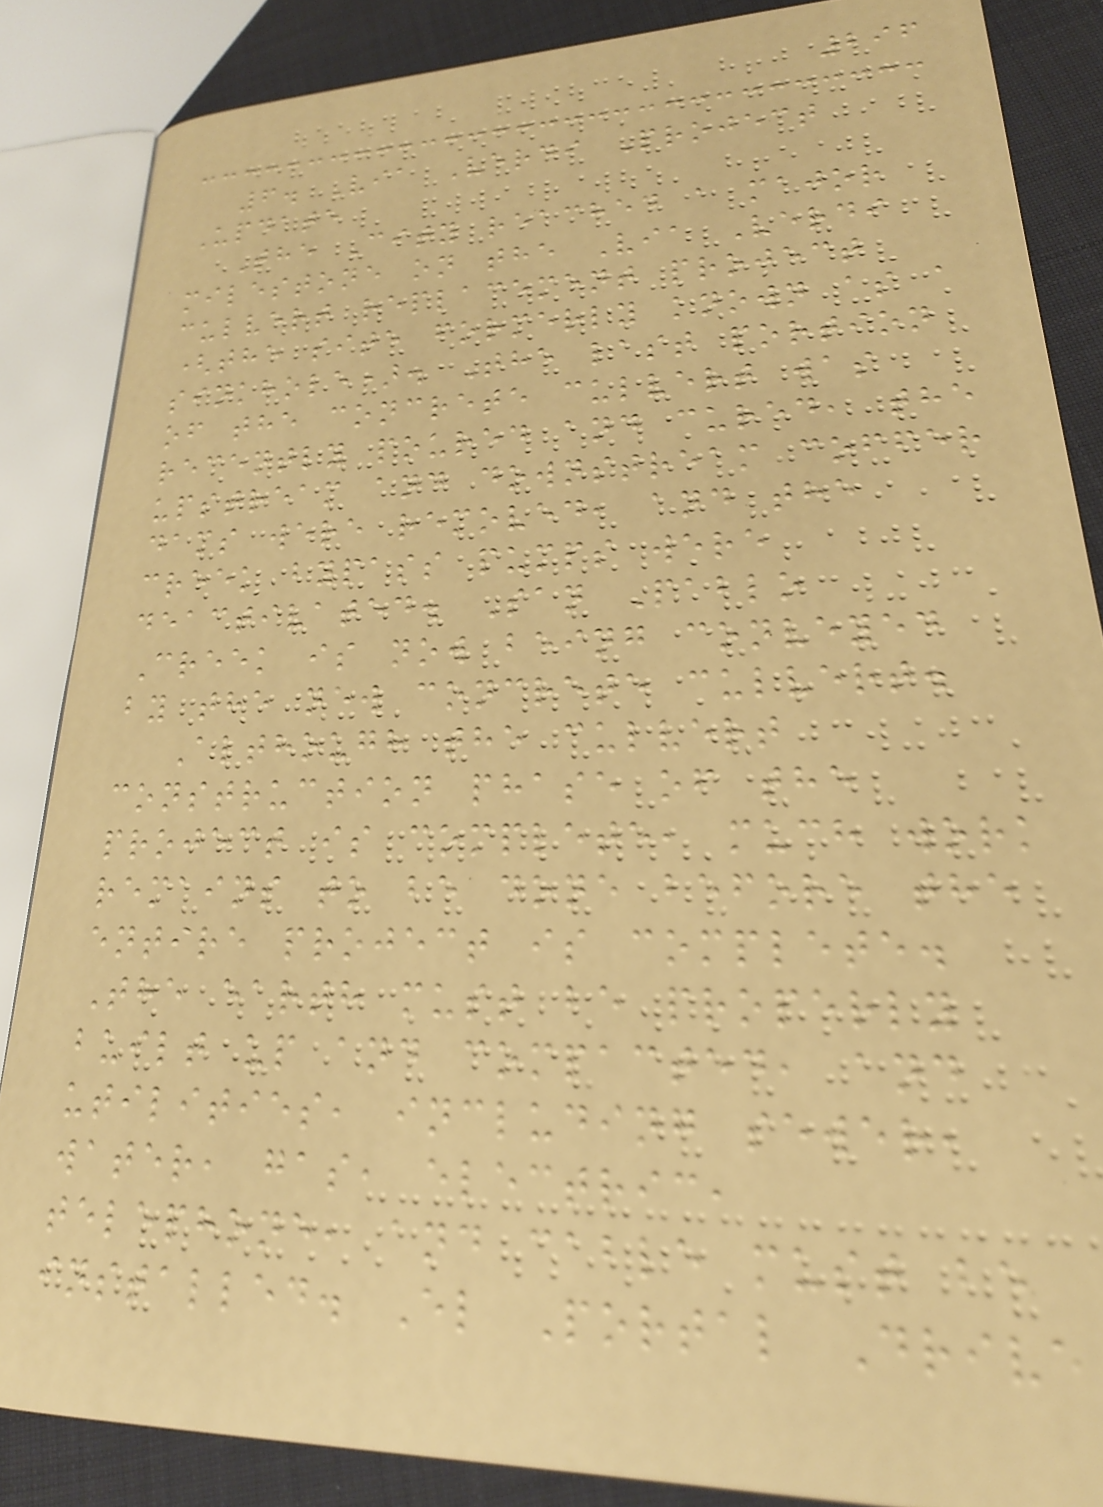296
6. Via Verdi Project
Update
The City reached a major
milestone on the Via Verdi
culvert replacement project
(the site formerly known as a
sinkhole). The last portion
of the concrete culvert was
recently poured and cured, the
upstream and downstream coffer
dams were removed, and the
creek bypass pumps were
deactivated. San Pablo
Creek is now being conveyed
by the new concrete culvert.
Although the culvert
construction phase of the
project is complete, much work
remains to be done before the
entire project is complete.
The earth must be properly
built up and compacted, and
utilities, including sewer,
water, gas, electric,
telephone, and cable must be
installed. El Portal Drive
